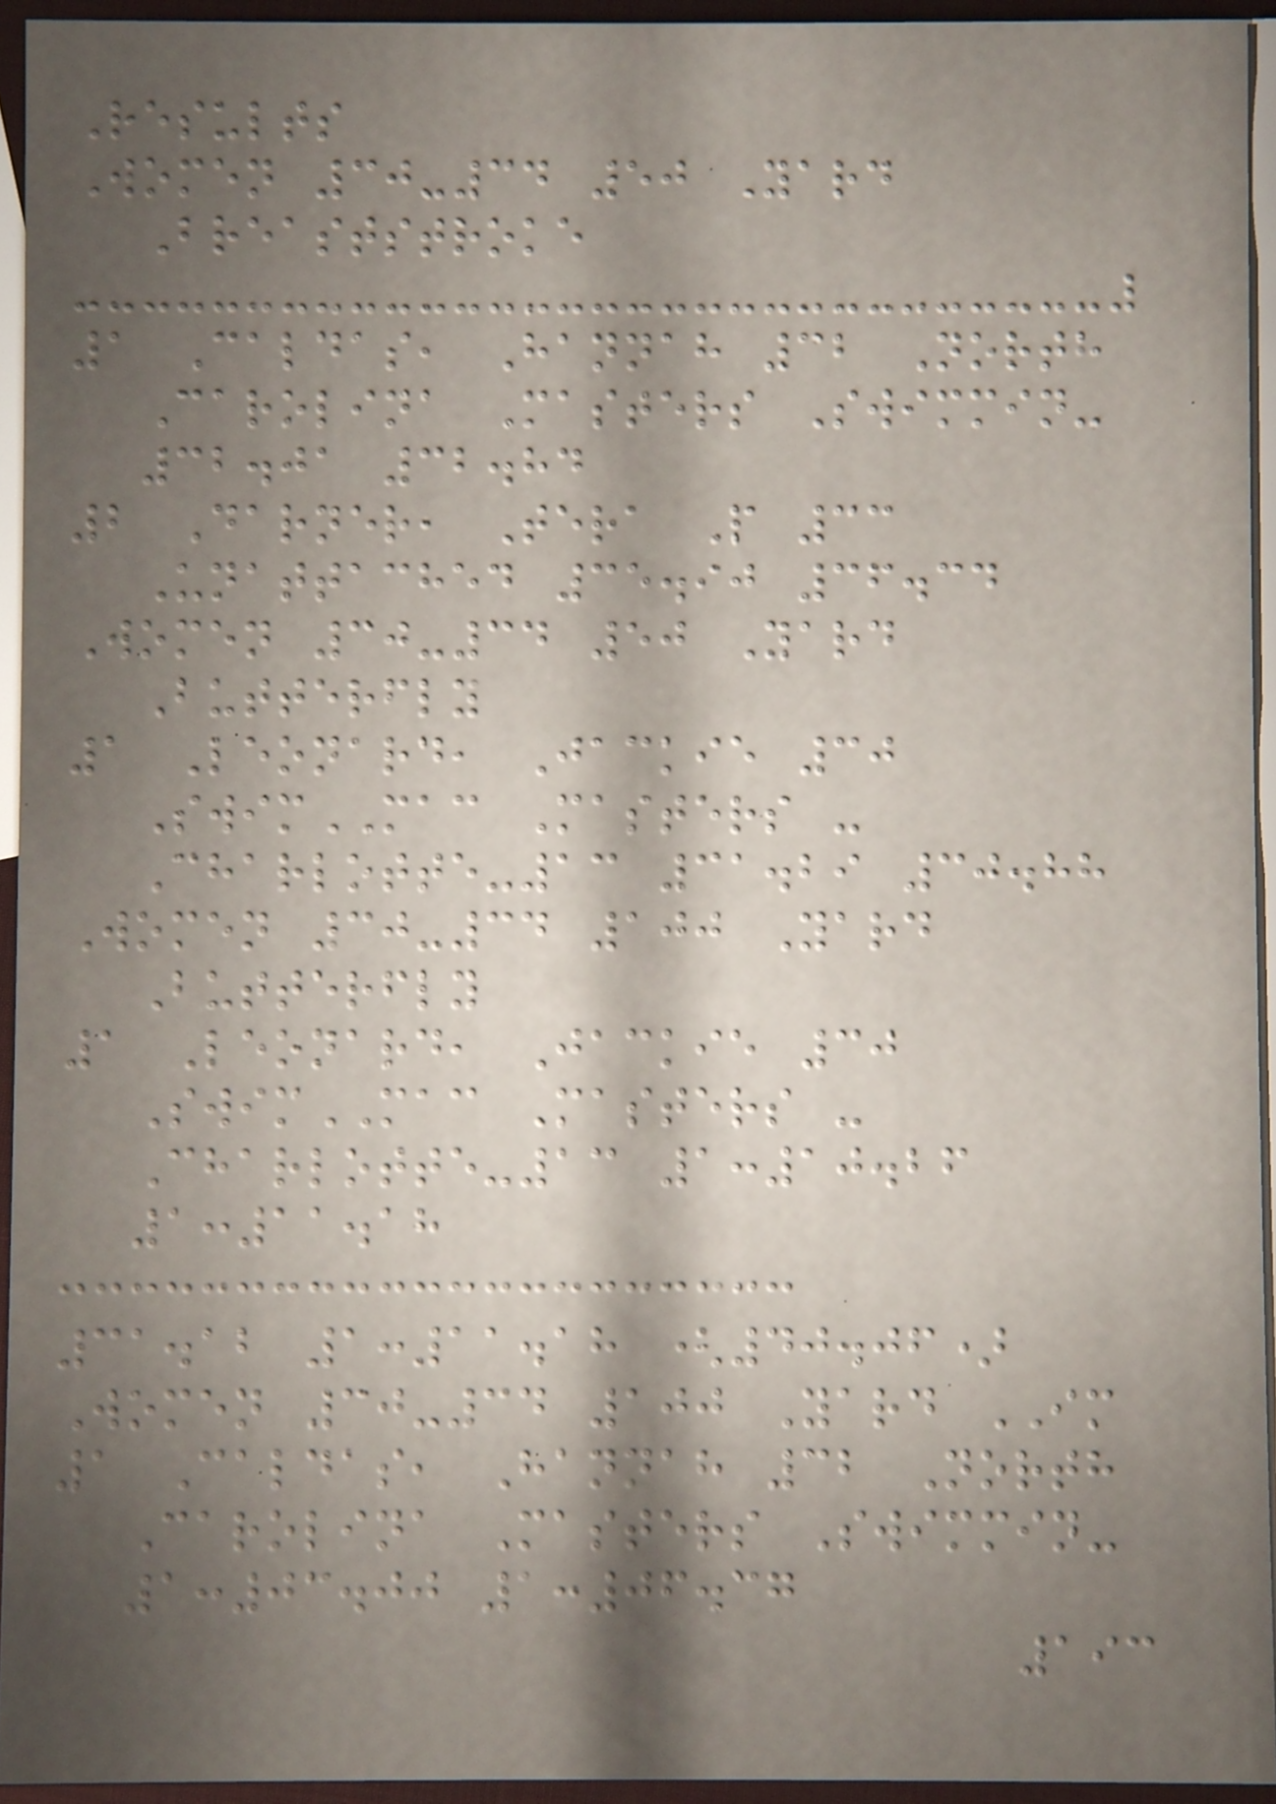Results
Women 30-34 50 Yard
Breaststroke
1 Caldas, Hannah 32 North
Carolina Masters Swimmin-
32.01 32.84
2 Darner, Tera P 33
Unattached 35.90 36.34
Women 30-34 50 Yard
Butterfly
1 Leonard, Jackie 30
SwimMAC Masters -
Charlotte-13 31.29 30.88
Women 30-34 100 Yard
Butterfly
1 Leonard, Jackie 30
SwimMAC Masters -
Charlotte-13 1:10.26
1:11.18
31.12 1:11.18 (40.06)
Women 30-34 100 Yard IM
1 Caldas, Hannah 32 North
Carolina Masters Swimmin-
1:03.00 1:06.37
193
